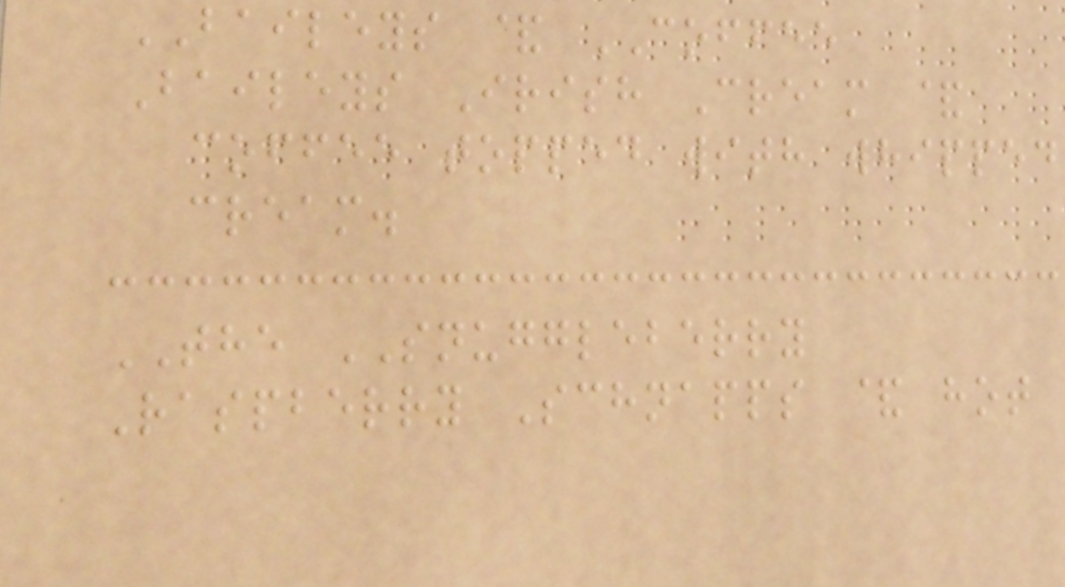BAILEYS & COFFEE
Baileys Irish Cream &
coffee topped with whipped
cream.
THE SNUGGLEBERRY
Raspberry Schnapps & hot
